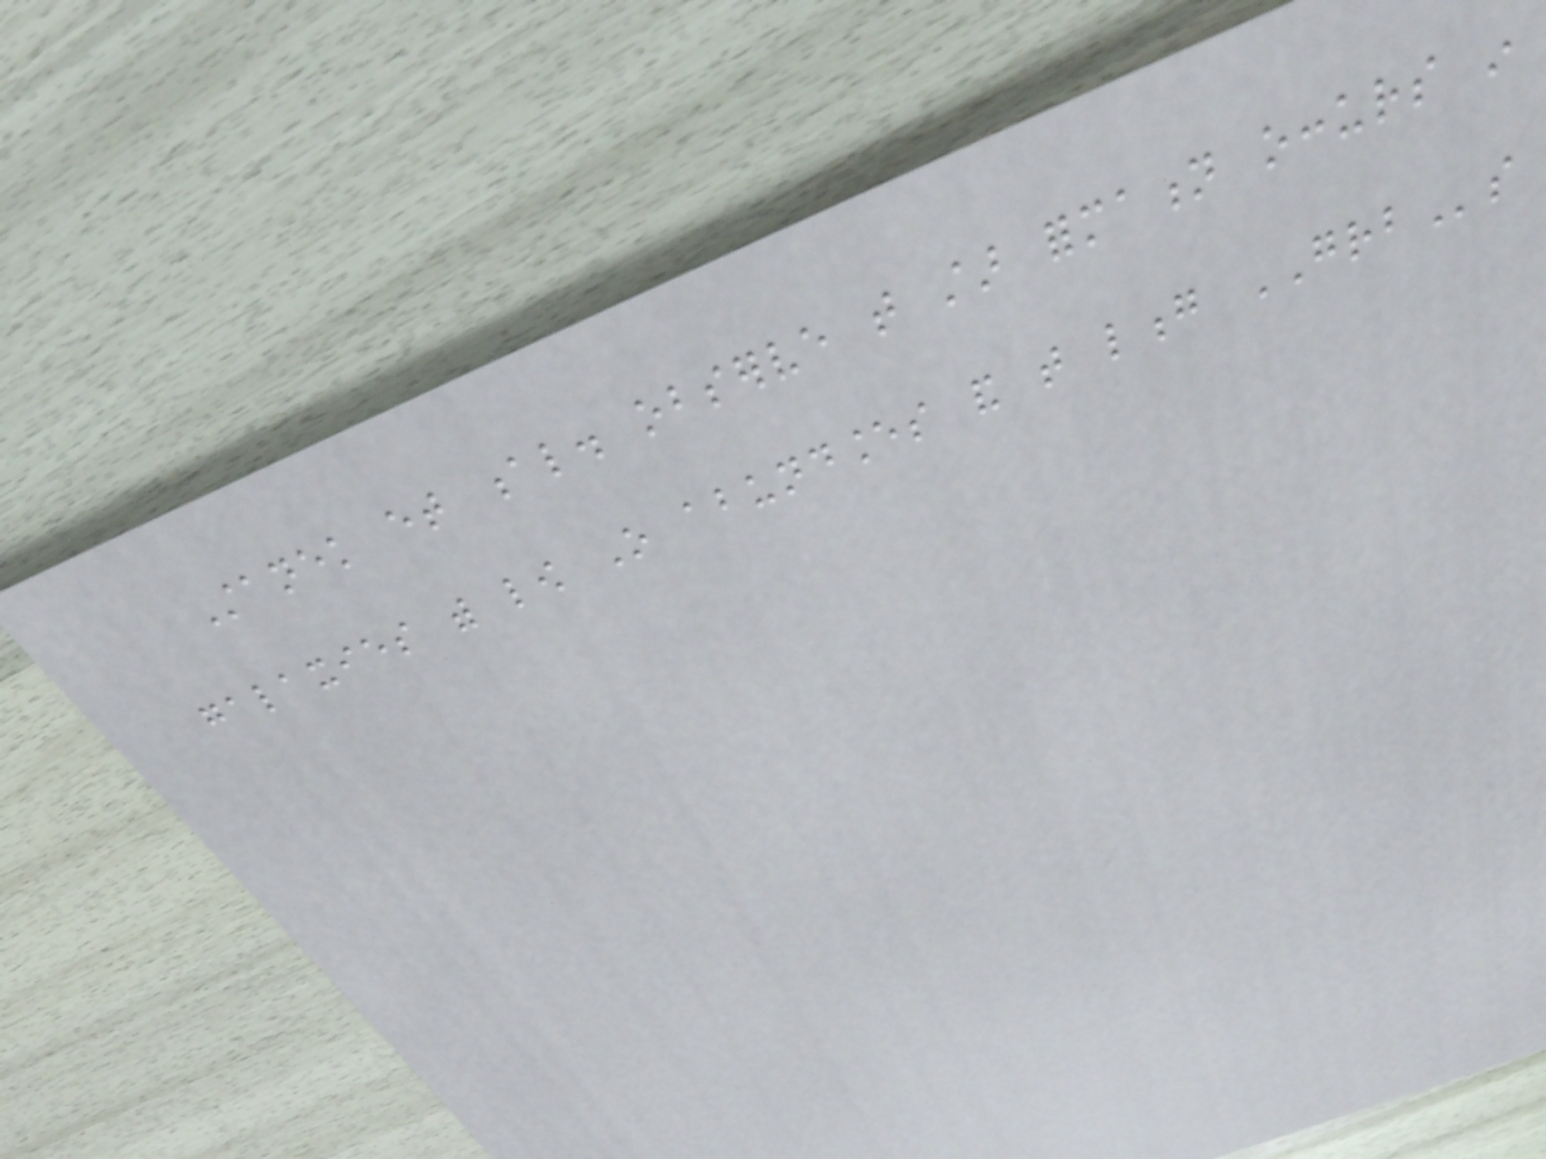Stanek et al. observe that star formation occurs in
galaxies with low O abundances and that long GRBs
